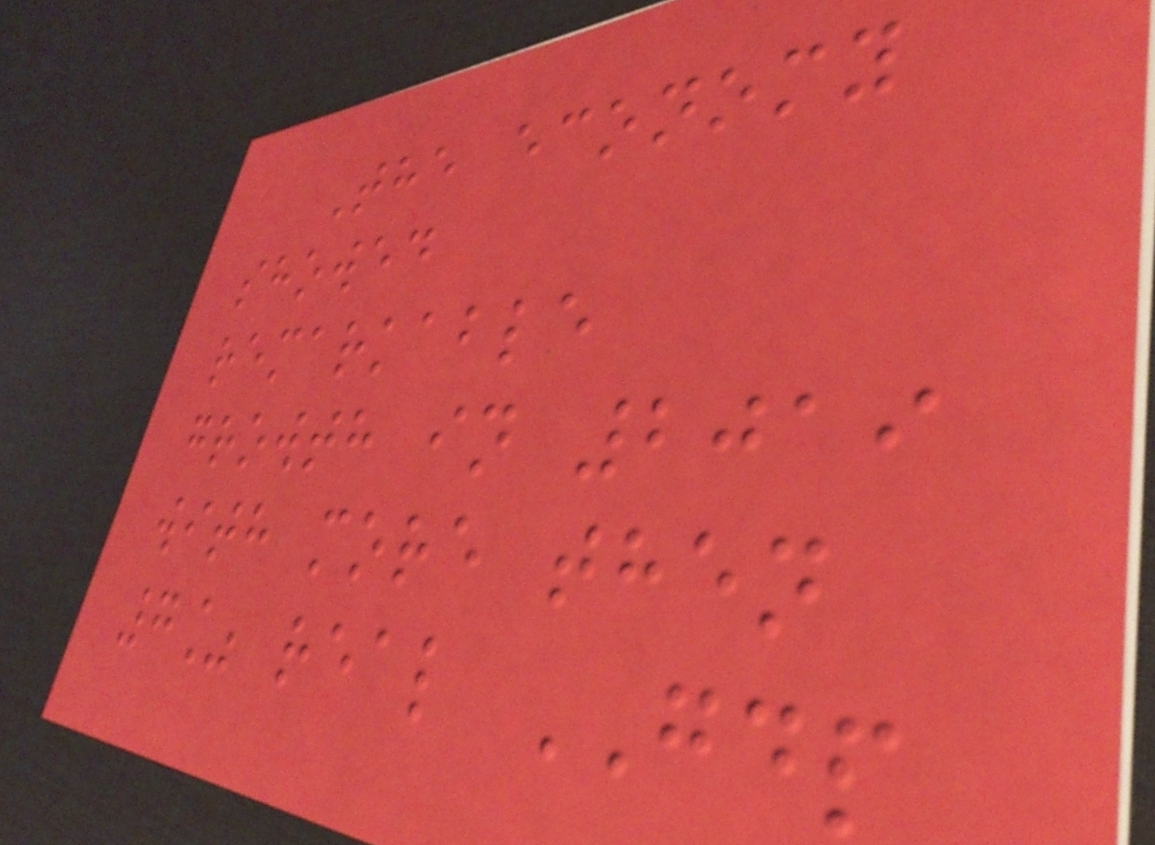The economy
showed
remarkable
growth in 2019
with more then
7% real GDP
